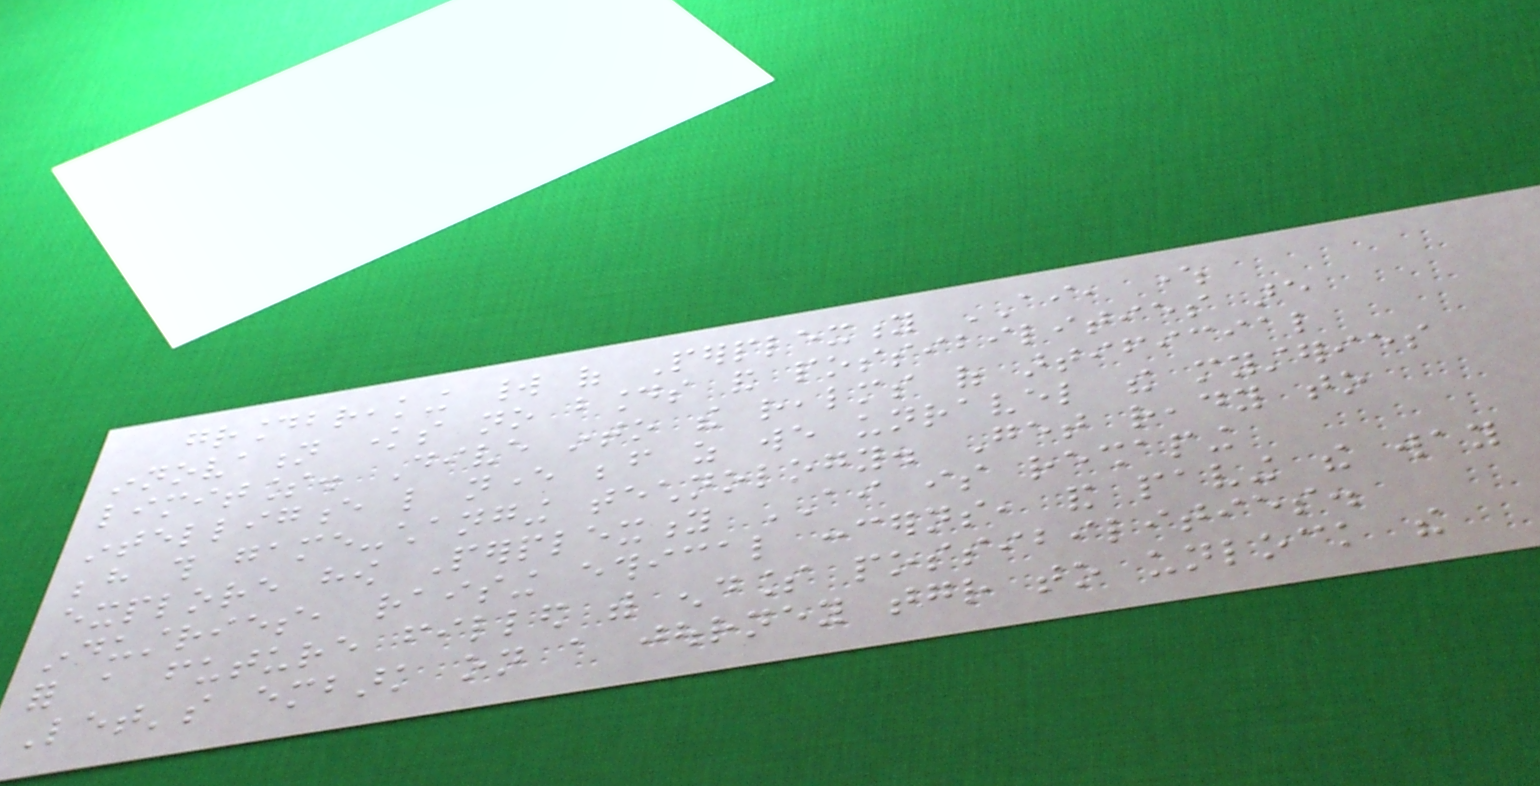groundbreaking world of Perplexity AI, where
innovation knows no bounds and possibilities are
limitless. Dive into the realms of artificial
intelligence like never before as we unravel the mysteries
behind this game-changing technology. Get ready to
explore how Perplexity AI is reshaping
industries, raising ethical concerns, and paving the way
for a future filled with endless possibilities.
Let's embark on a journey together to unlock the
